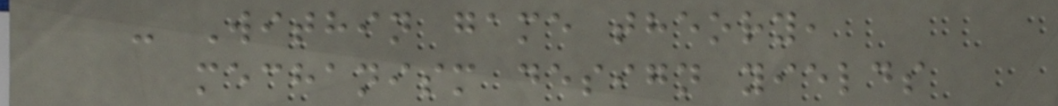- Within game theory,
mechanism design yields
